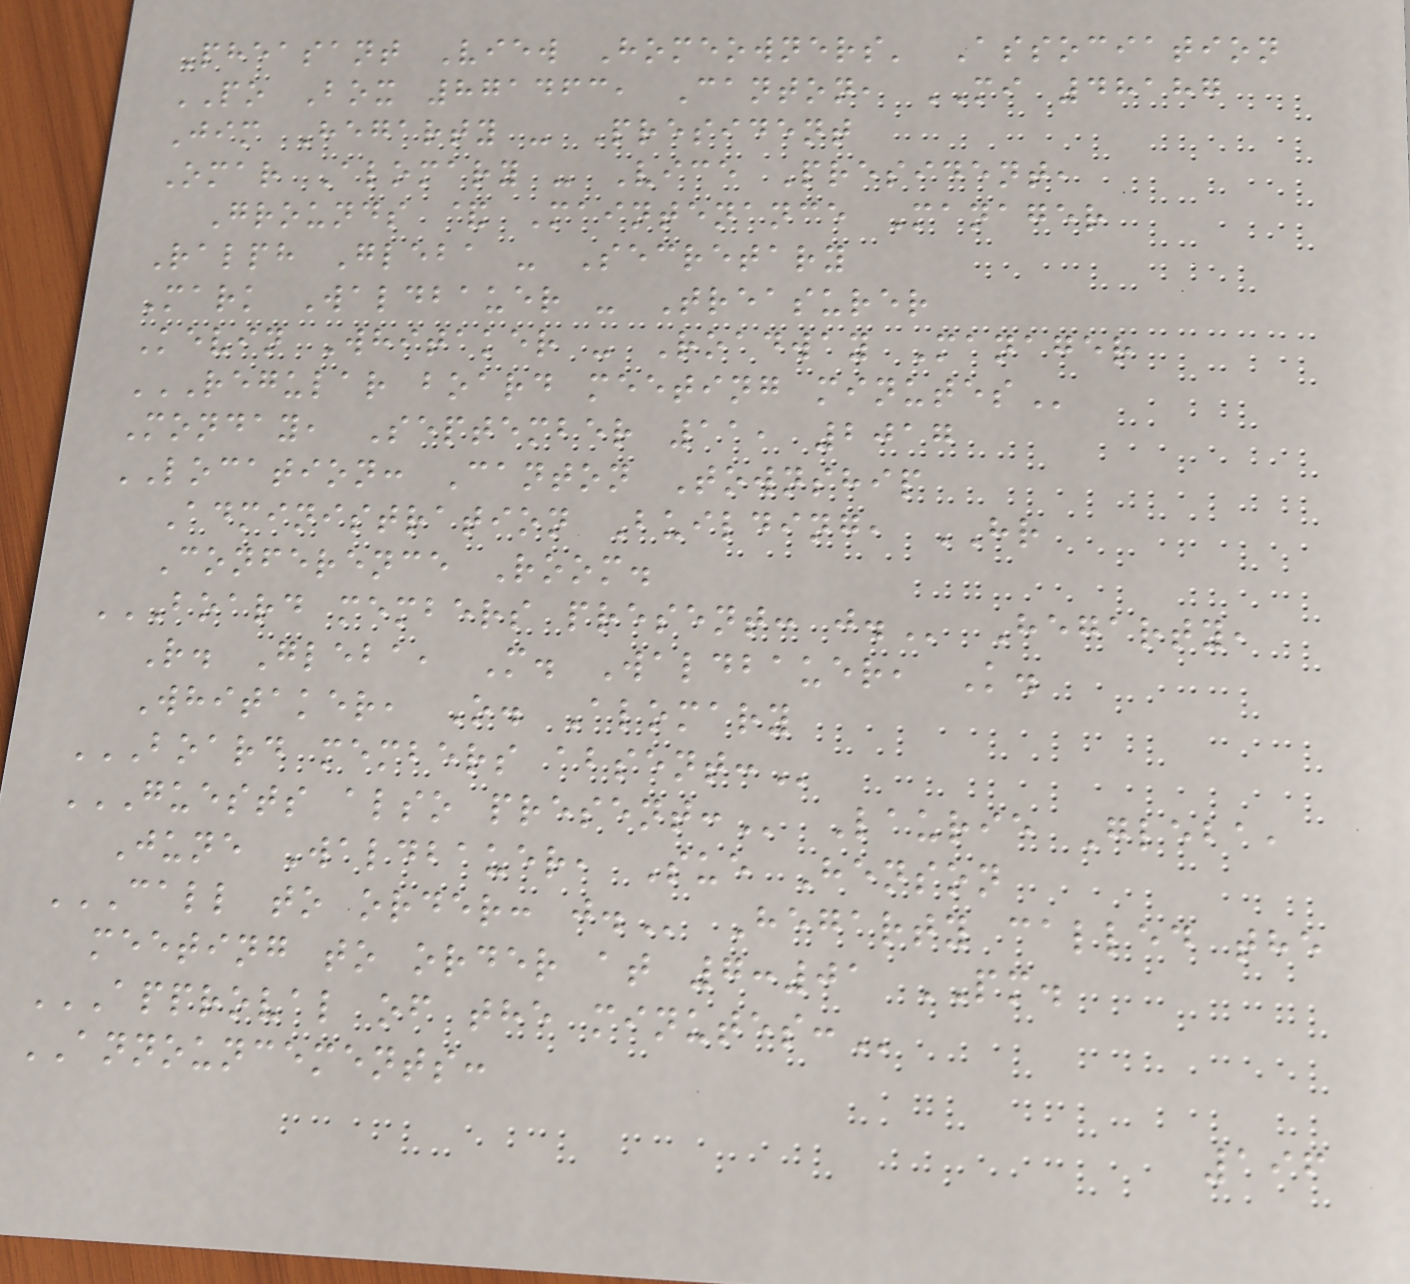Pheasant View Homeowners' Association
PO Box 871463, Canton, MI 48187
Jim Hegarty - President
Omar Alomary - Vice President,
Grounds & Maintenance Manager
Ralph Gleba - Secretary
Mark Waldbauer - Treasurer
Kevin Whitaker - Roadway Manager
REGULAR BOARD MEETING MINUTES
Monday, September 11, 2017
LOCATION: Canton Township
Administration Building, HR
Conference Room.
BOARD MEMBERS PRESENT: J. Hegarty,
R. Gleba, M. Waldbauer, K.
Whitaker, O. Alomary
BOARD MEMBERS ABSENT:
GUESTS ALSO PRESENT: Laurie Gleba,
June Waldbauer, Sue Henson
CALL TO ORDER: J. Hegarty called the
meeting to order at 7:01 PM.
APPROVAL OF THE MINUTES:
ANNOUNCEMENTS:
196
